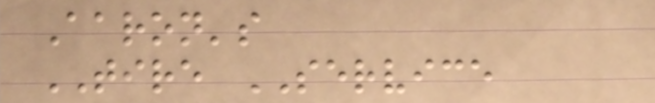Aaron's
TIRE SERVICE
